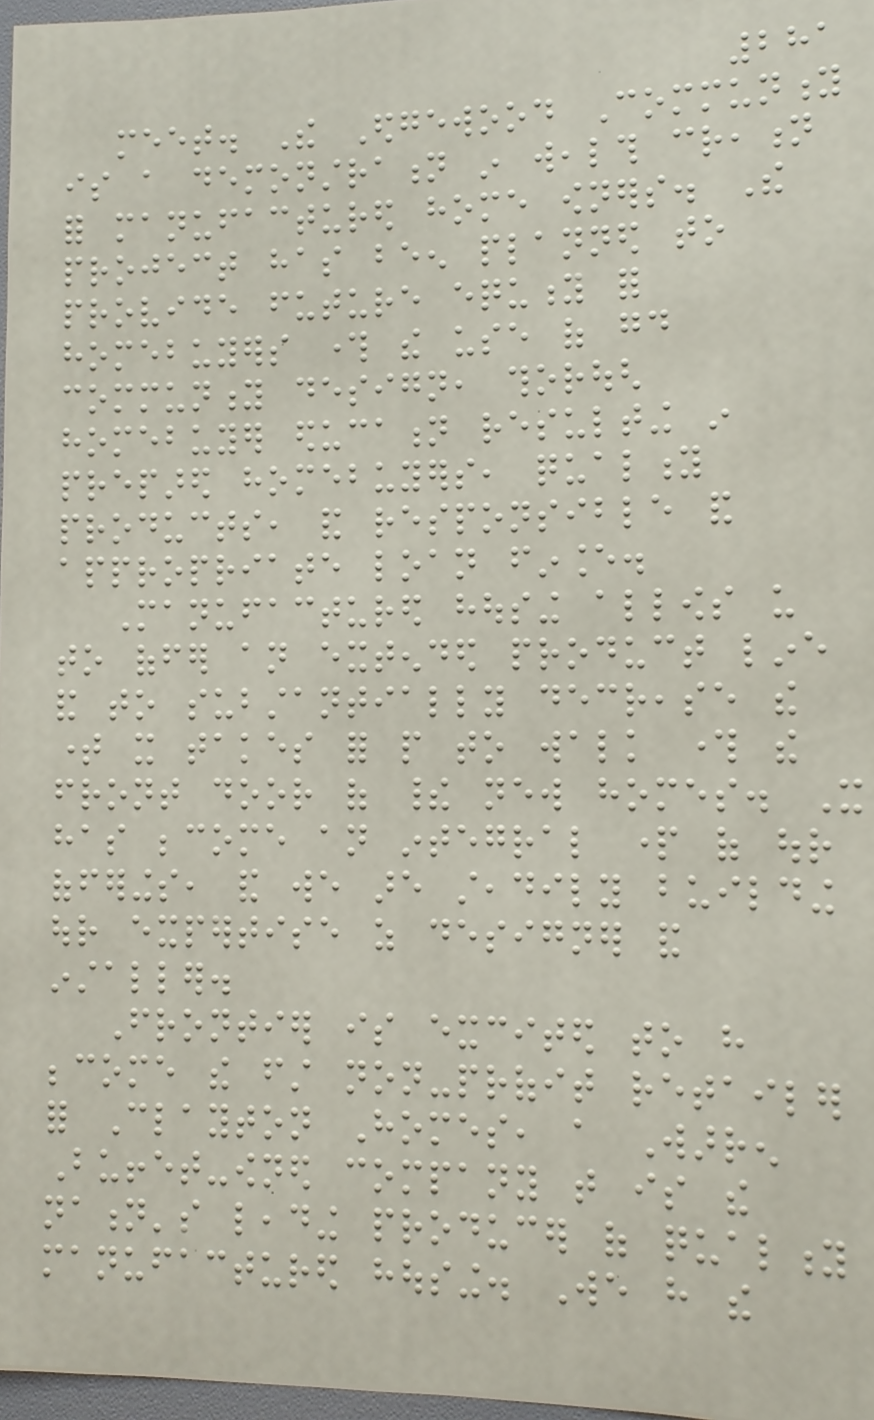281
meet. The Edgewood Community
is a demonstration in wealth creation
for manufactured home owners. The
project has been planned to
provide future equity for
homebuyers through the use of good
community design, thorough
homebuyer education resulting in
prepared homebuyers, quality
products, and responsible and
appropriate loan finance.
Manufactured housing allows us
to offer an extended product line
and to substantially decrease the
time it takes for people to walk through the
front door of their new homes. It
has become an integral part of our
offerings, and we are steadily building
our expertise as designer and
installer.
Frontier is excited to have
become the first non-profit retailer
for Clayton Homes, a Warren
Buffet-owned company that is the
nation's leading producer of quality
manufactured housing. We have the
